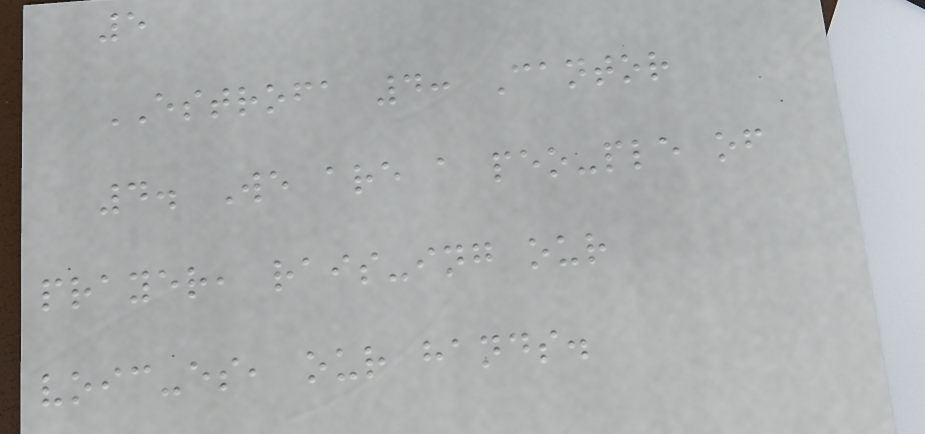5
ESTROFA 4: Cantor
4. We are a peo-ple of
prayer, rais-ing our
voic-es, our hands.
